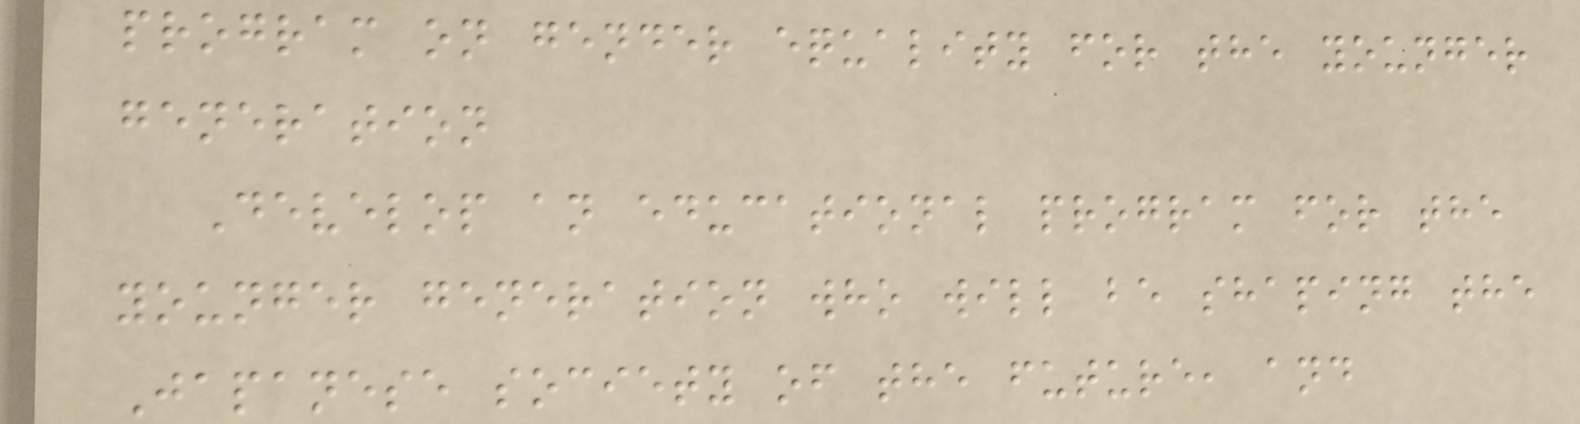program on gender equality for the younger
generation
Develop an educational program for the
younger generation who will be shaping the
Japanese society of the future, and
